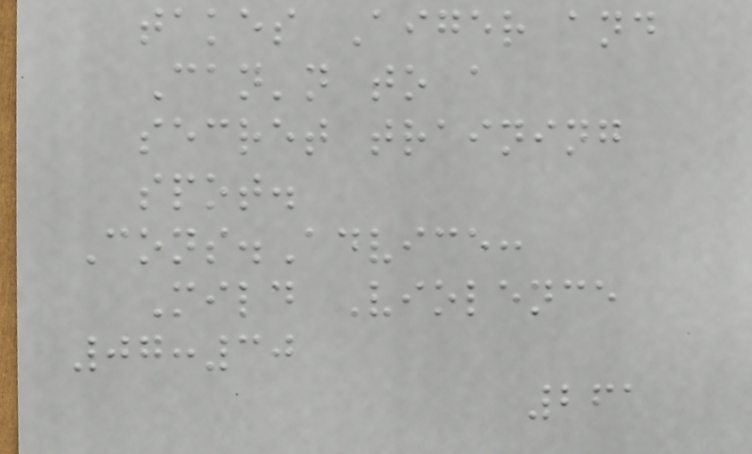takes Aiger and
Can'n to a
secret training
spot.
Cons.Advice:
Mild Violence
07:30
261
